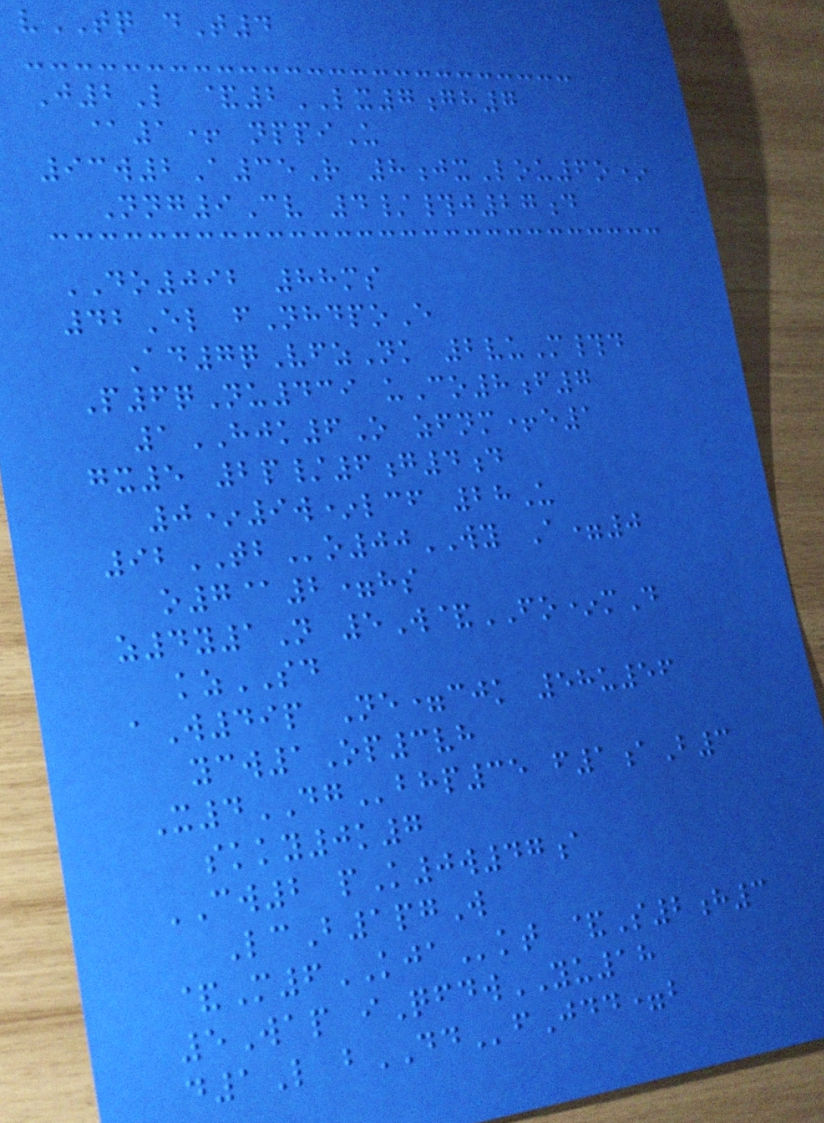vTQ dT4
J2L &2LX7gh7
@1+ nppiU
93w2A35R 8jxLou6o*
Nng9Cv 4/#j27d
DO092 88ms
42El fNhdpoE
Ad7qVfzNk 2vuM#d
P6qNu439 uCo8f7
1HJK6O zfnm+e1
gx5 2p/6g4d
0*9w*lcf 28U
92TBo00WY A=0
o7@2=hs
z4y1N 5W&FO*mD
kzSD
aW49p Ne=cjk 58u56
ycw1Op3vh
X4DGbhp35 f1aB3
skky0k7
CW2 pK0w47a
LcB1pgW
&M6KJAkt &S2h3
5Wap iQfdwYU18
d1L bDDfJdd=b
